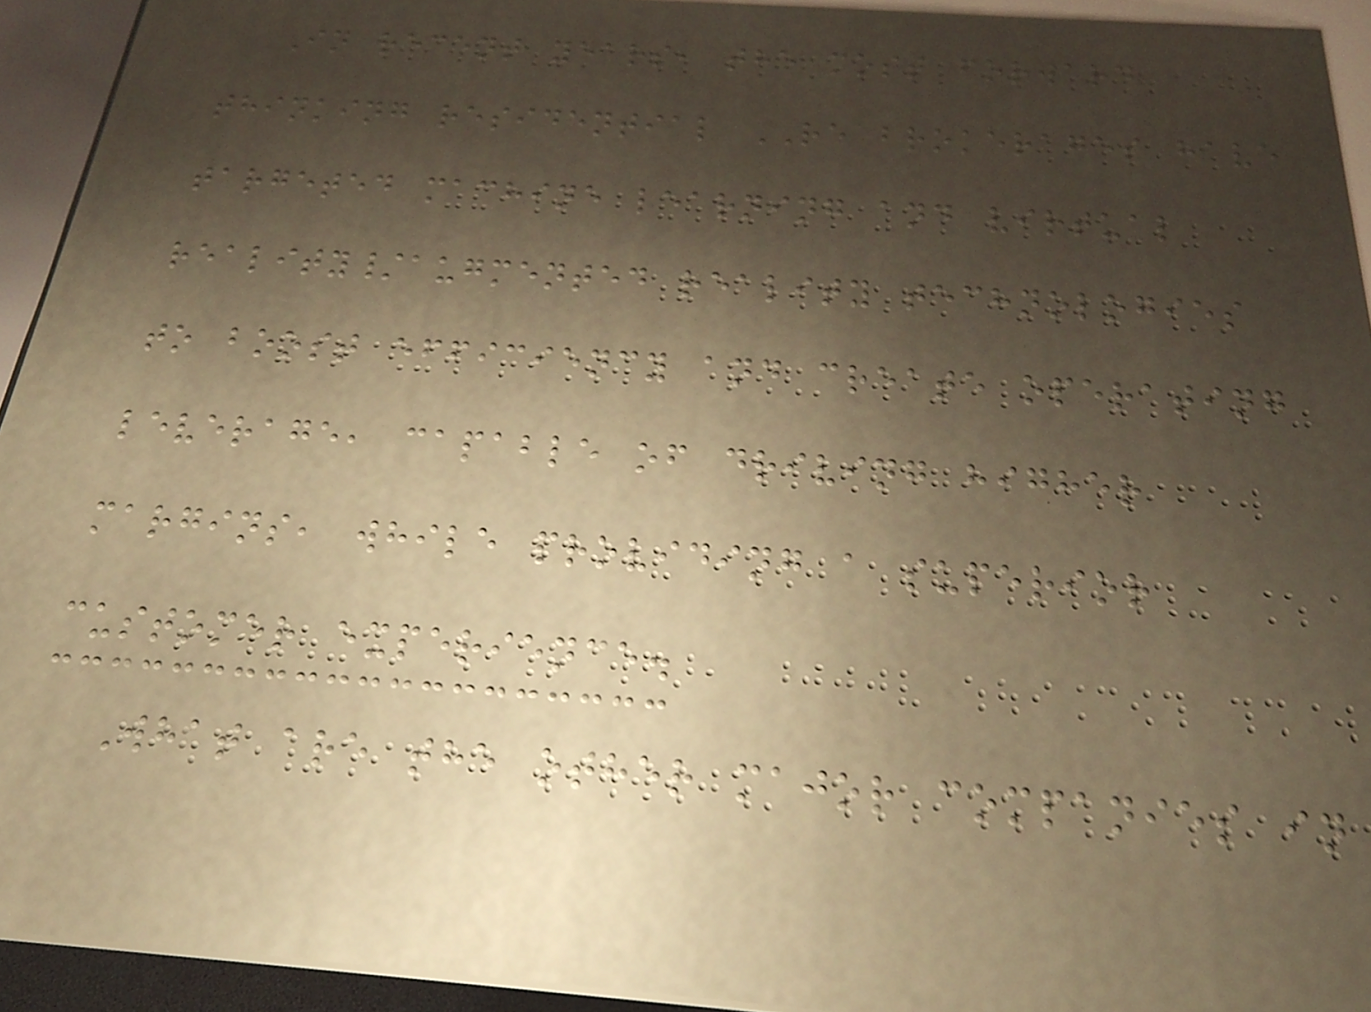In recent years, the most forward
thinking residential RE brokerages have
targeted machine learning and virtual
reality/augmented reality technologies
to boost efficiency and create operating
leverage, capable of driving higher
margins, while providing a superior
customer experience.
What are the other major companies in
